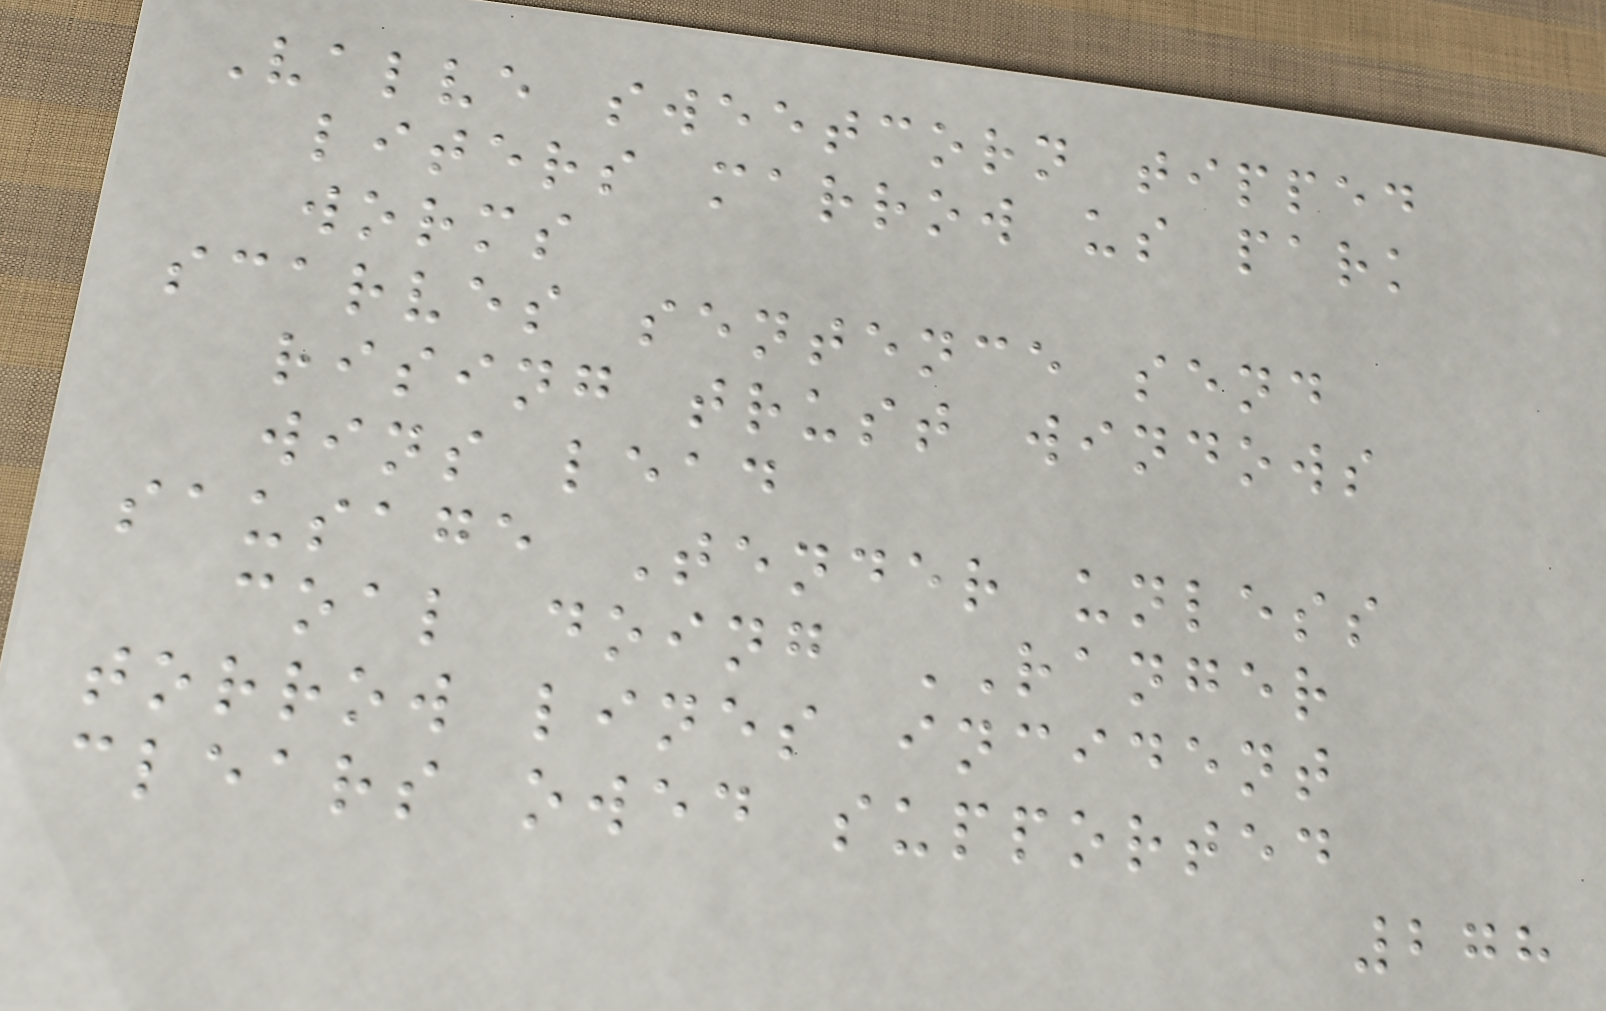Valve sweetcorn tipped
liters marrow us park
worms
scarves sentence send
rising trust windows
wins lead
sausage Tender unless
coal doing RANGER
torrow lines incident
clears owed supported
278
